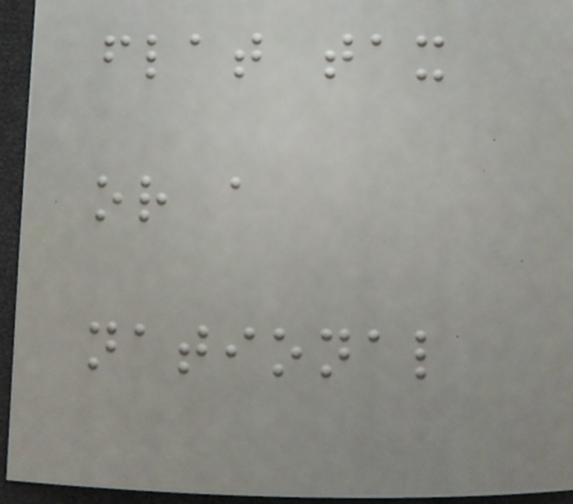flat tax
or a
national
